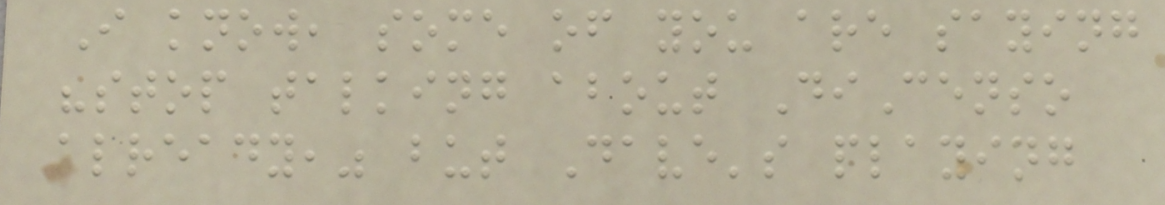I know, some of you are saying
"stop talking about DiCenso
already," but Dave's playing
